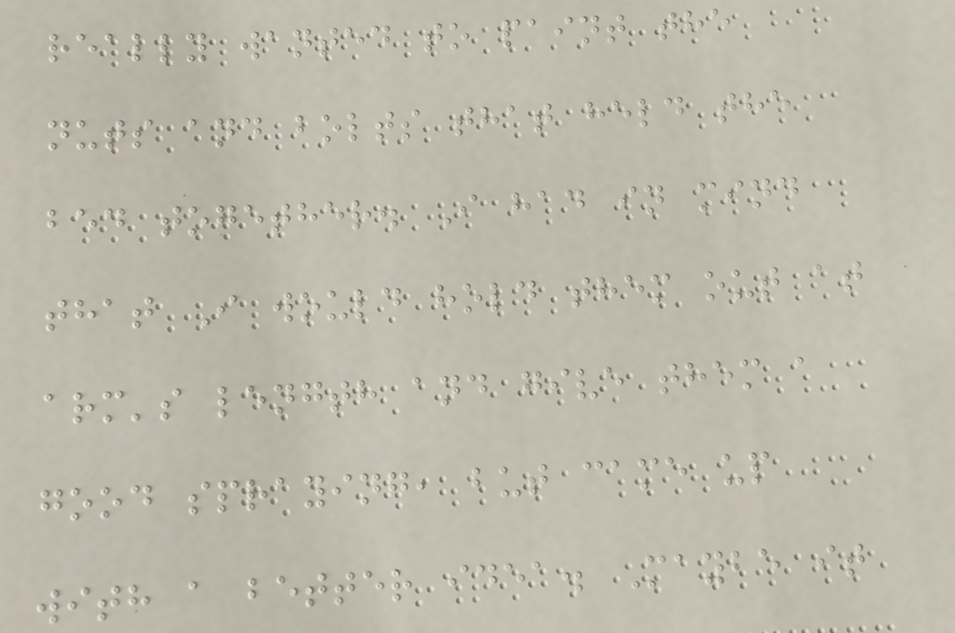really wanted to paint the
nuts and bolts that held the
bed together. I had in mind
that I would hold them out at
arm's length and give them a
good spraying, but came up
with a better idea. Maybe it
